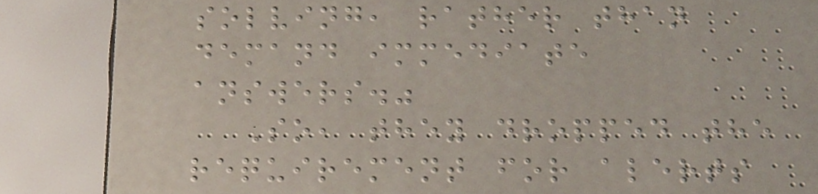solving, rather than
demand immediate
answers."
So, they dropped the
requirement for alerts
